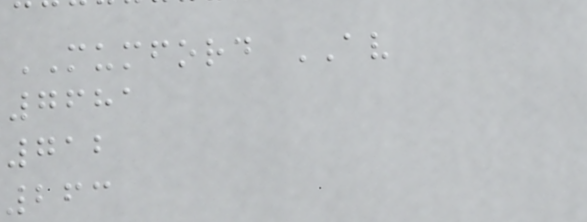MUMFORD AV
7681
712
263
